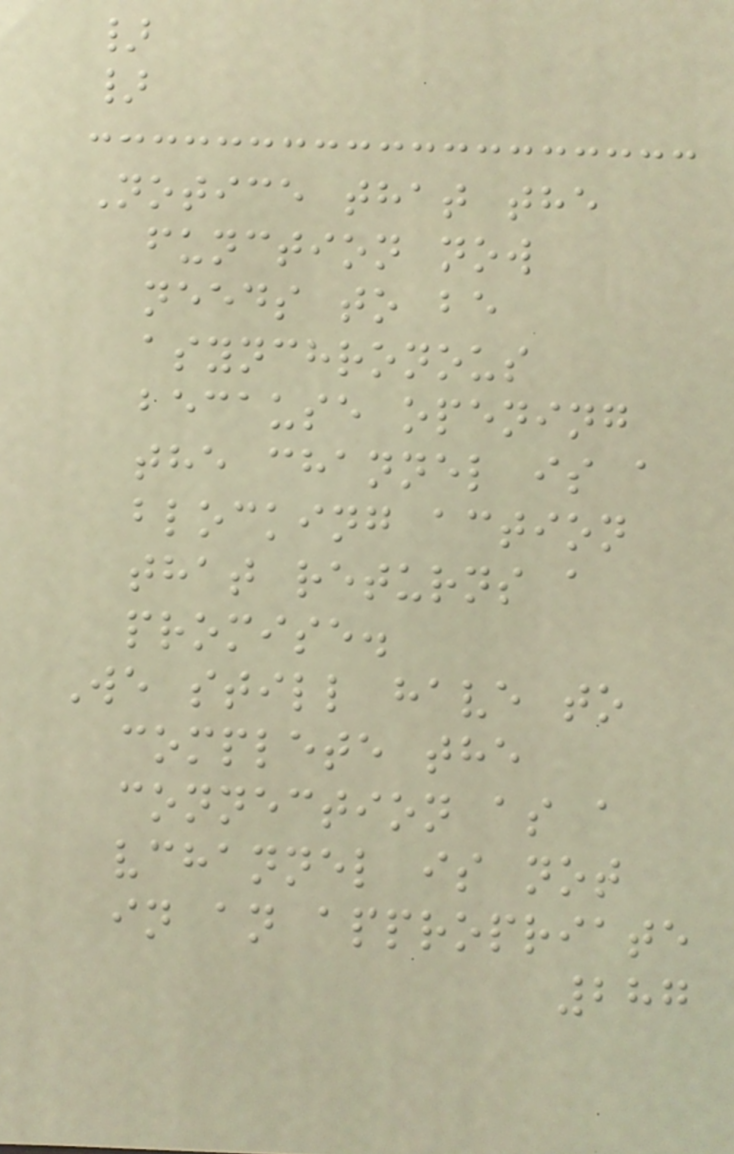}
}
Notice that the
function now
needs to be
asynchronous
because opening
the channel is a
blocking action
that returns a
promise.
We still have to
complete the
connection as a
vchannel is not
in an appropriate
287
